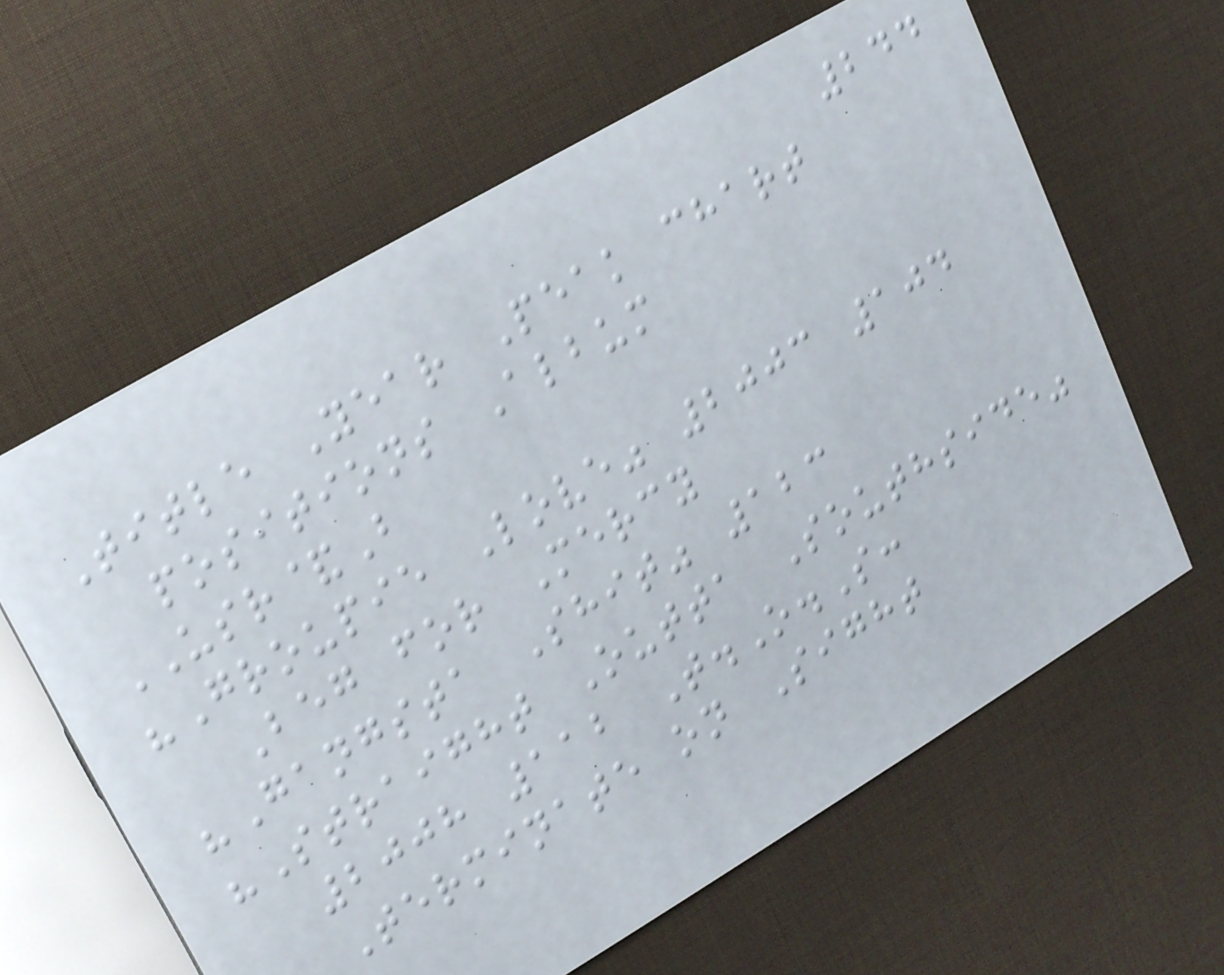244
Title Year Peak chart
positions Album
USR&B
"Groupie Love" 2003 104
Beg for Mercy
"Gangsta Shit" 123
"Straight Outta Southside"
2008 112 T.O.S:
Terminate on Sight
